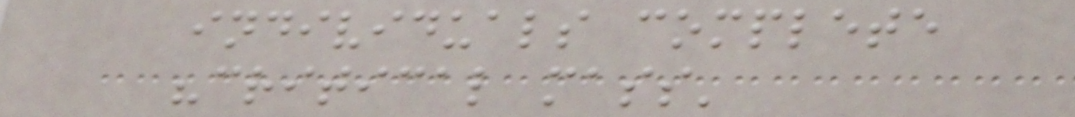individuals complete
"critical mass'
